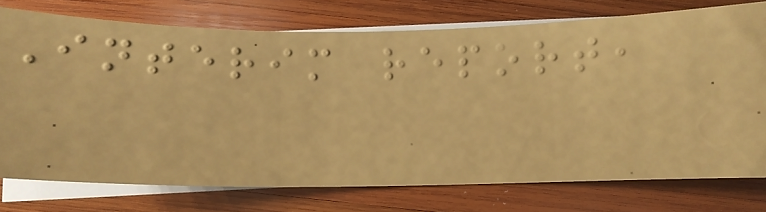Interim report,
